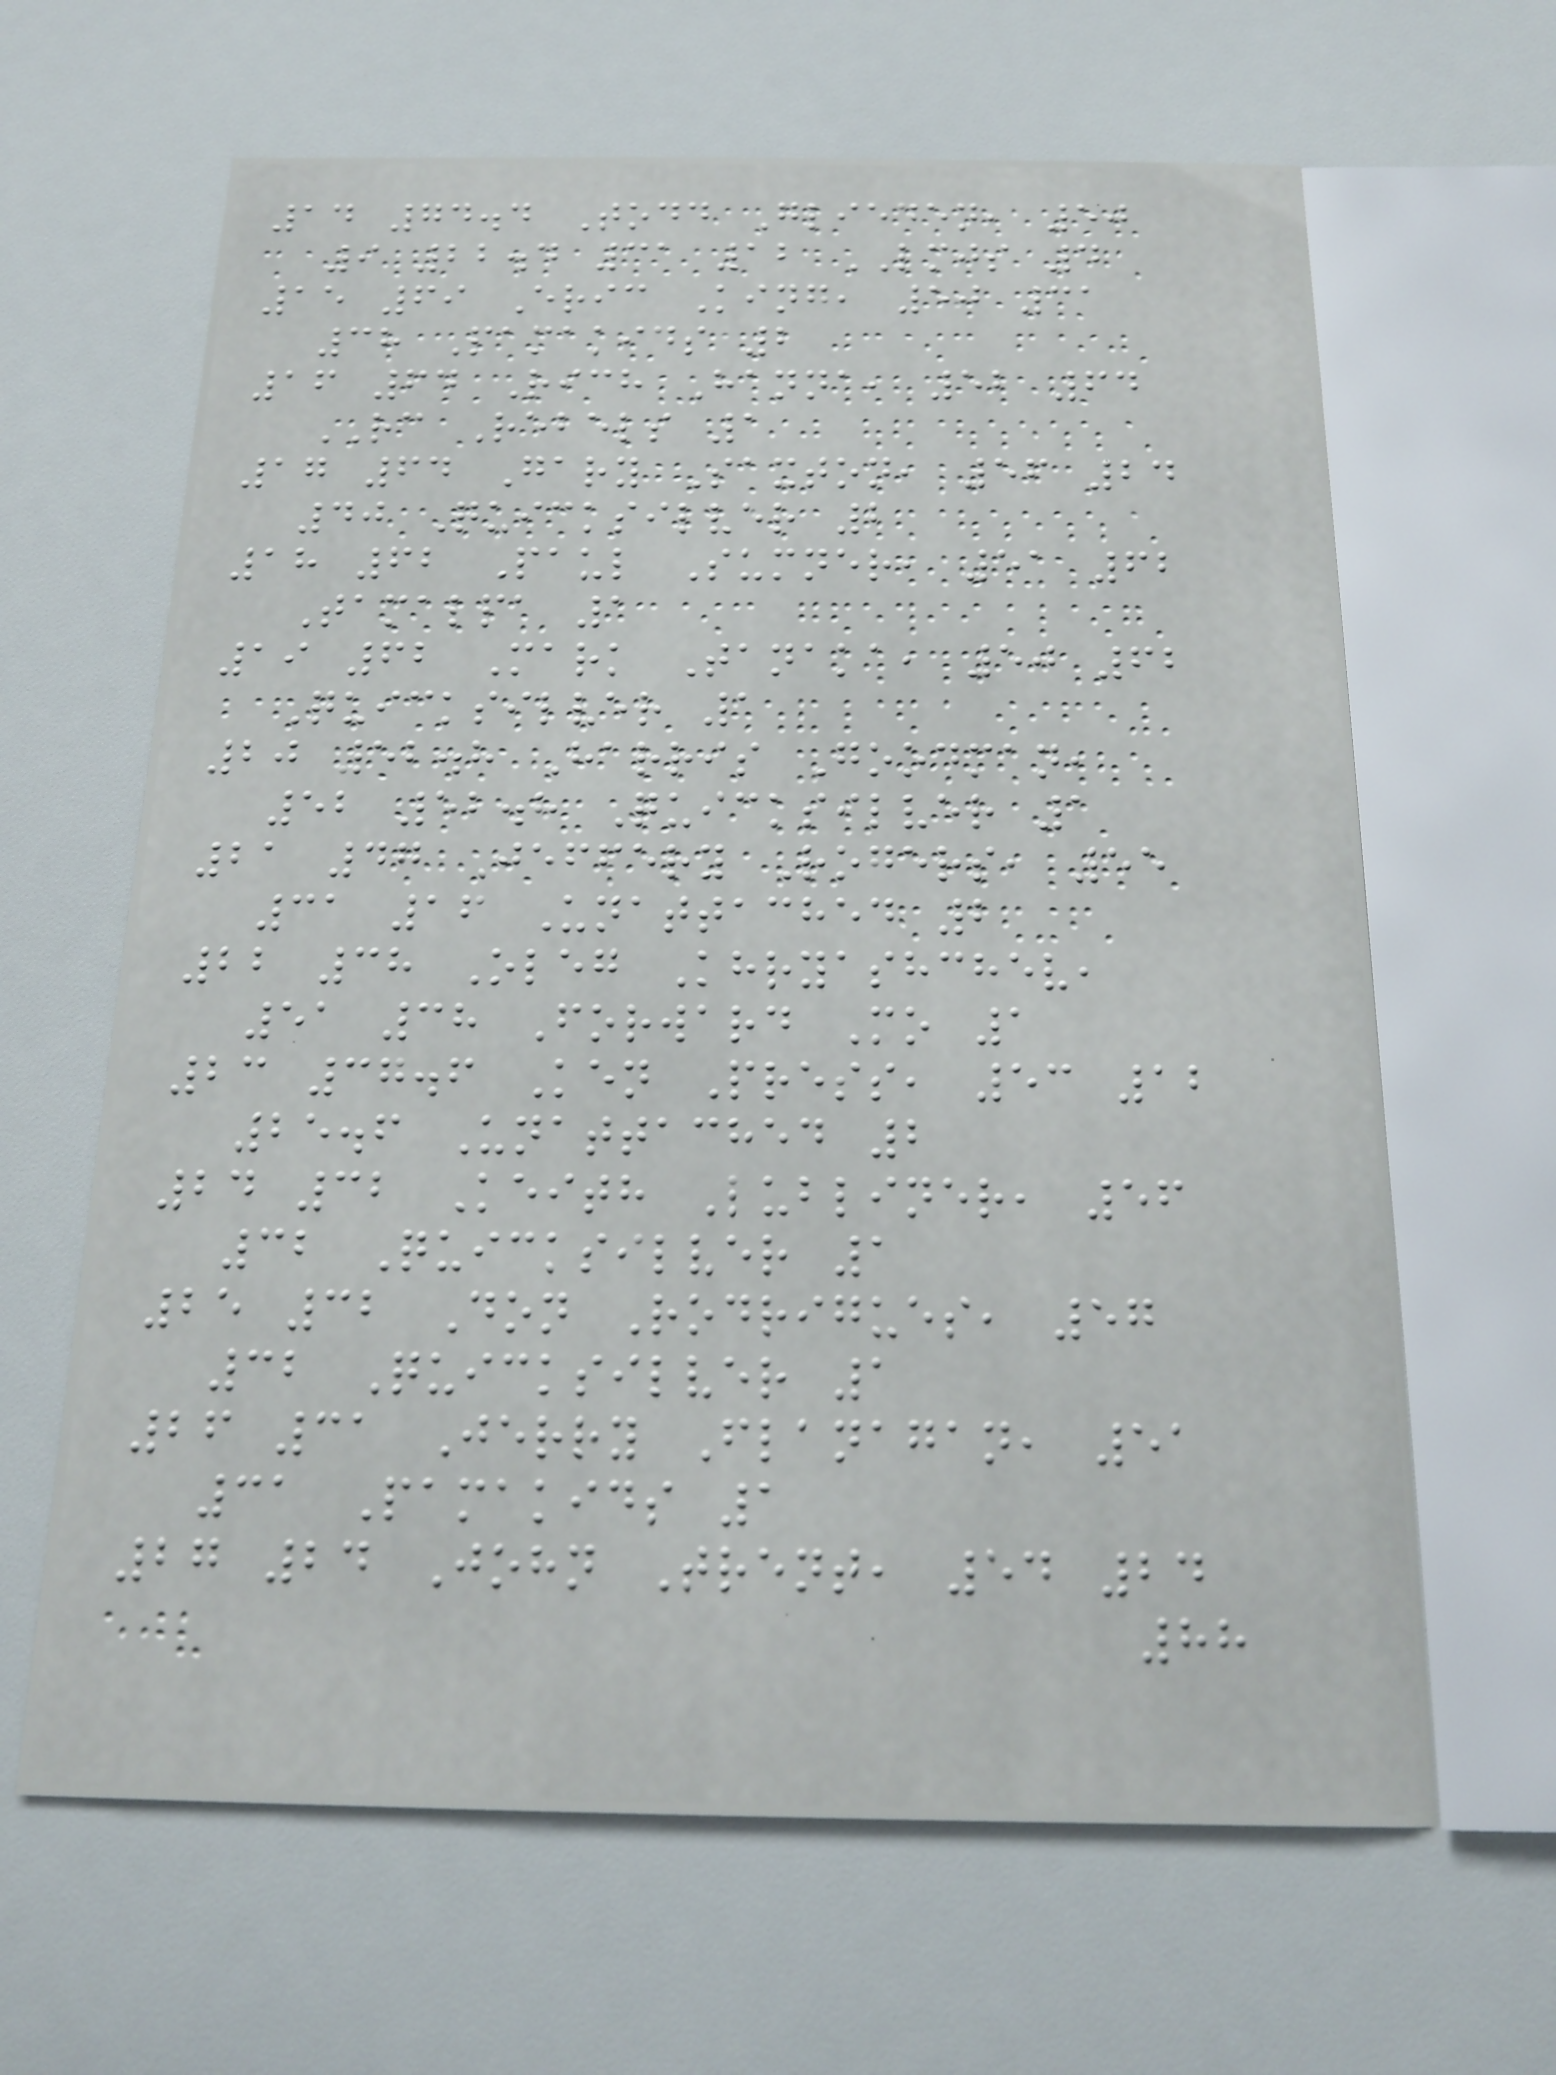14 74.4 Todd Glieden, 50
9 22.4 31 12 LMJS 4
15 69 Eric King, 50 31
38 Pamakids 2
16 64 Rich Hanna, 52 64
RC Rebels 1
17 64 Gary Saxton, 56 24
40 Quicksilver 2
18 62 Paul Sumner, 51 62
Tamalpa 1
19 62 Mark Tanaka, 50 62
Quicksilver 1
20 52.8 Harris Goodman,
52 52.8 Quicksilver 1
21 47 Jeffery Rogers, 55
31 16 Unattached 2
22 38 Oleg Khryashchev,
51 38 Forward Mo 1
23 37.6 Ken Press, 53 12
25.6 Unattached 2
24 32 Keith Lubliner, 56
32 Quicksilver 1
25 32 Don Rodrigues, 57
32 Quicksilver 1
26 31 Jerry Flanagan, 51
31 Pamakids 1
27 24 John Trent, 54 24
88
